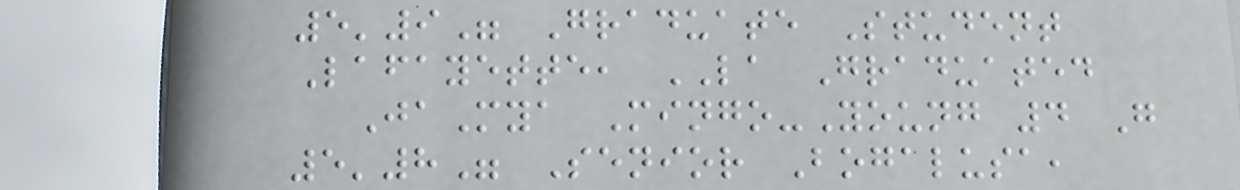5'9" Graduate Student
Lafayette, LA Graduated
JaMya Mingo-Young 4 G
5'8" Senior Bogalusa,
